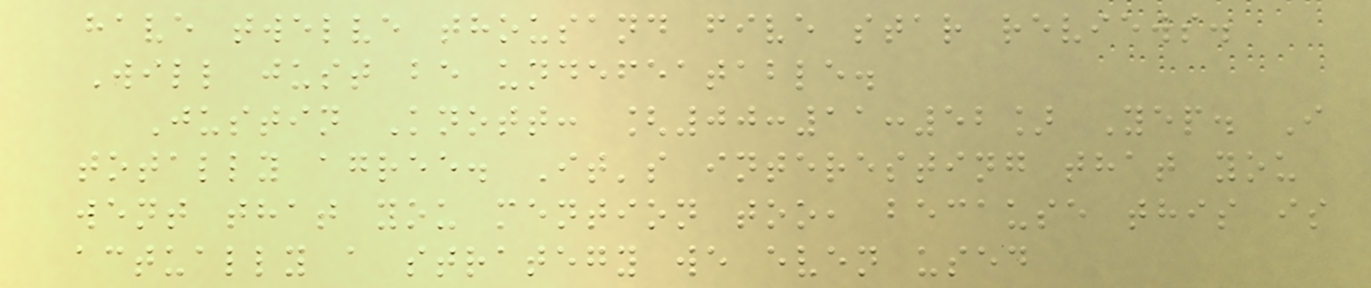have twelve thousand five star reviews.
Will just be undefeatable.
Justin Knott: [00:11:52] Yep. I
totally agree. It's interesting that you
went that you mention too, because this is
actually a strategy we even used
